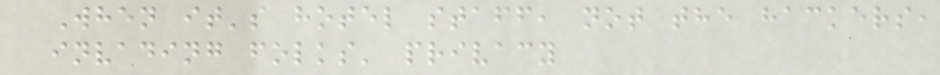When it's hotel staff, not the hackers,
invading folks' privacy
